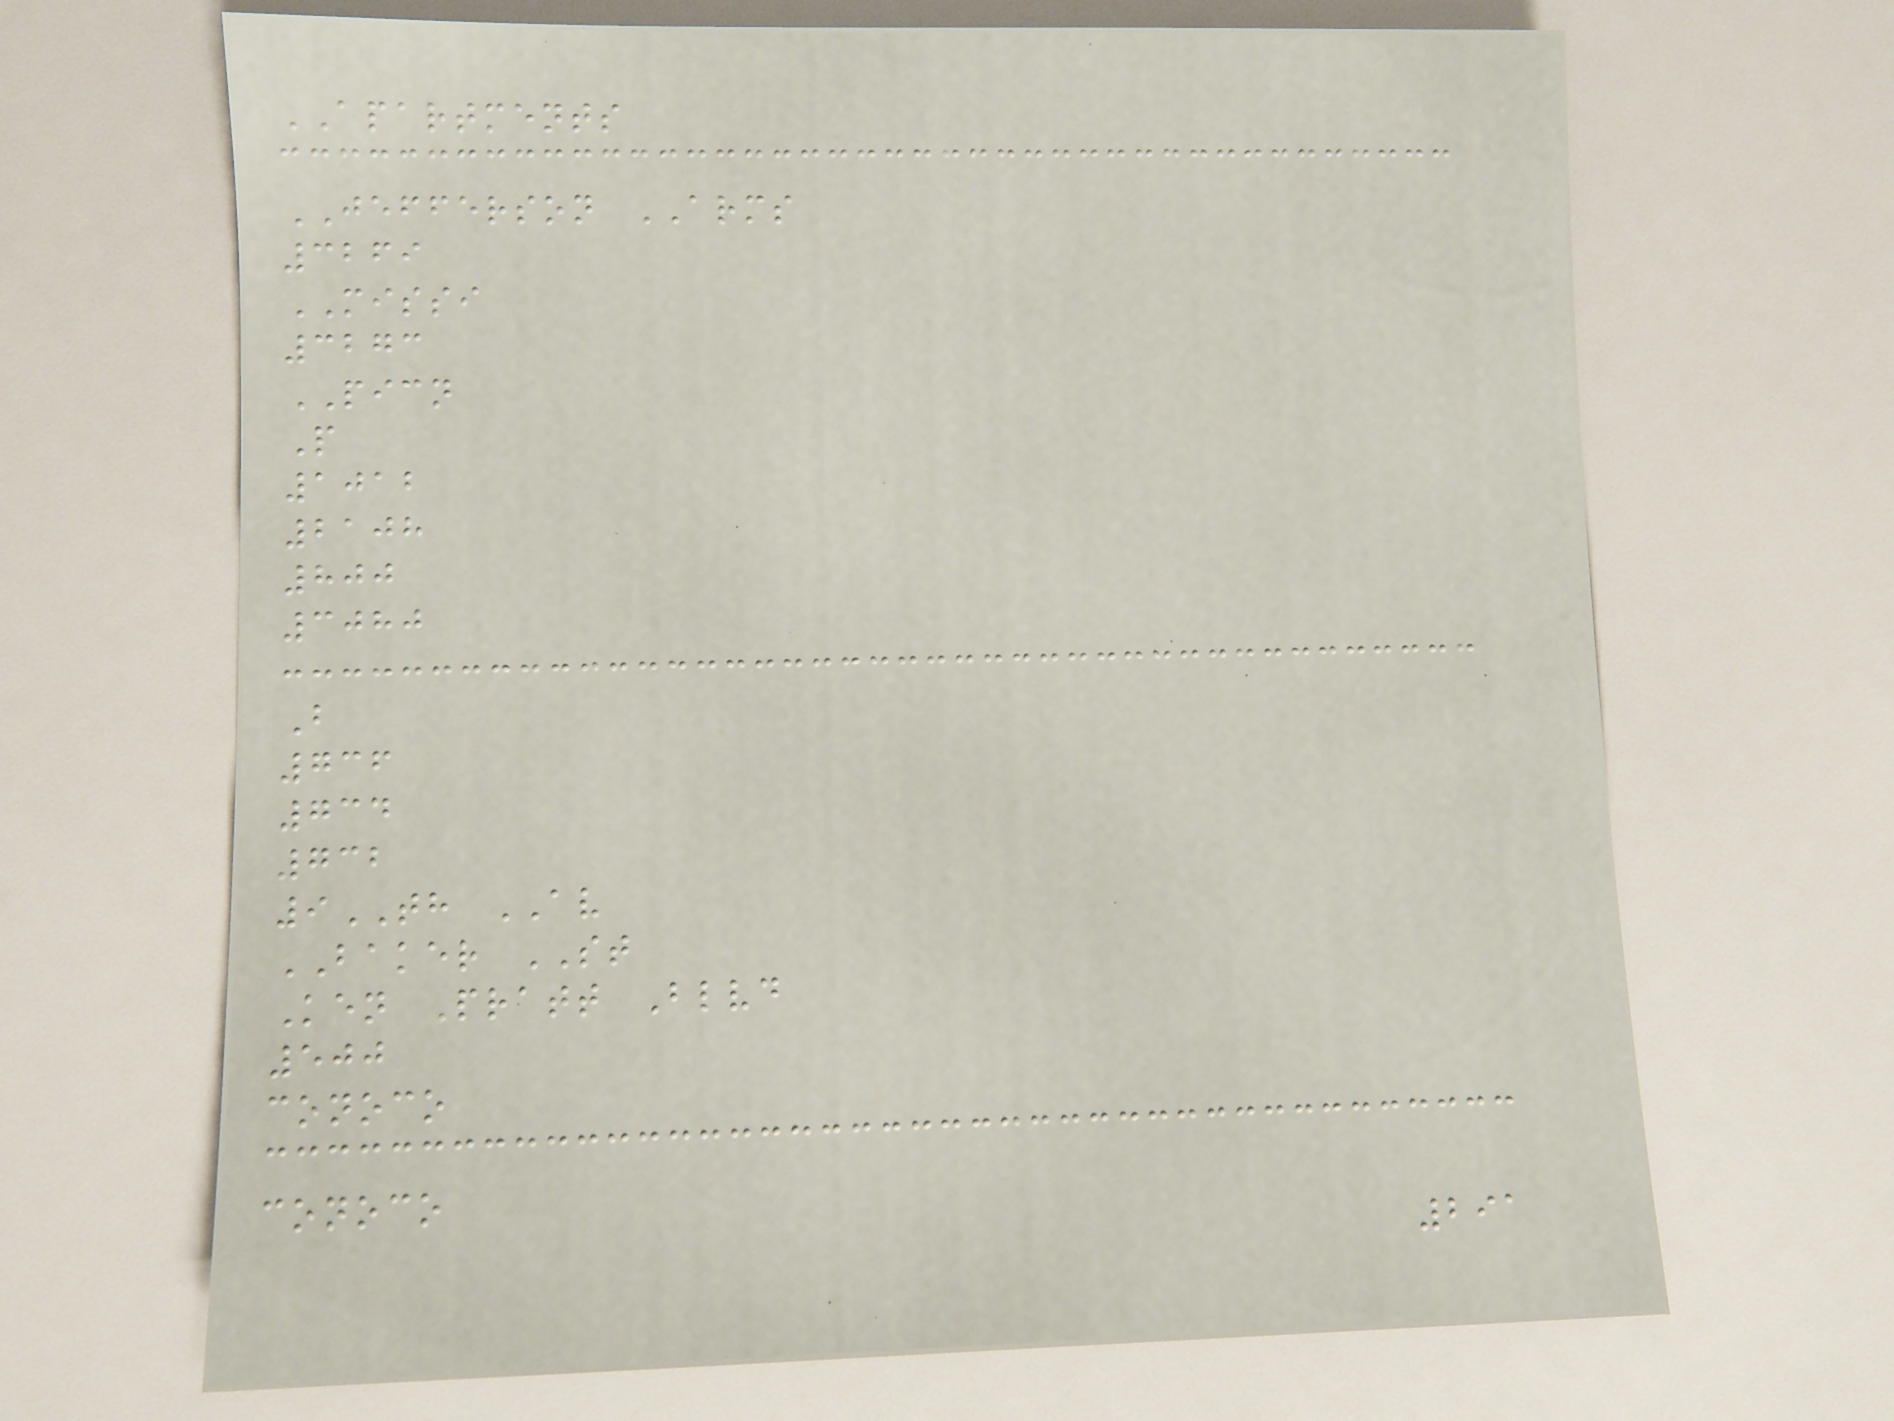APARTMENTS
JEFFERSON ARMS
3269
MISSI
3273
PICN
P
1012
2108
800
3080
B
736
734
732
9TH AV
BAKER ST
Ken Pratt Blvd
500
conoco
conoco
291
